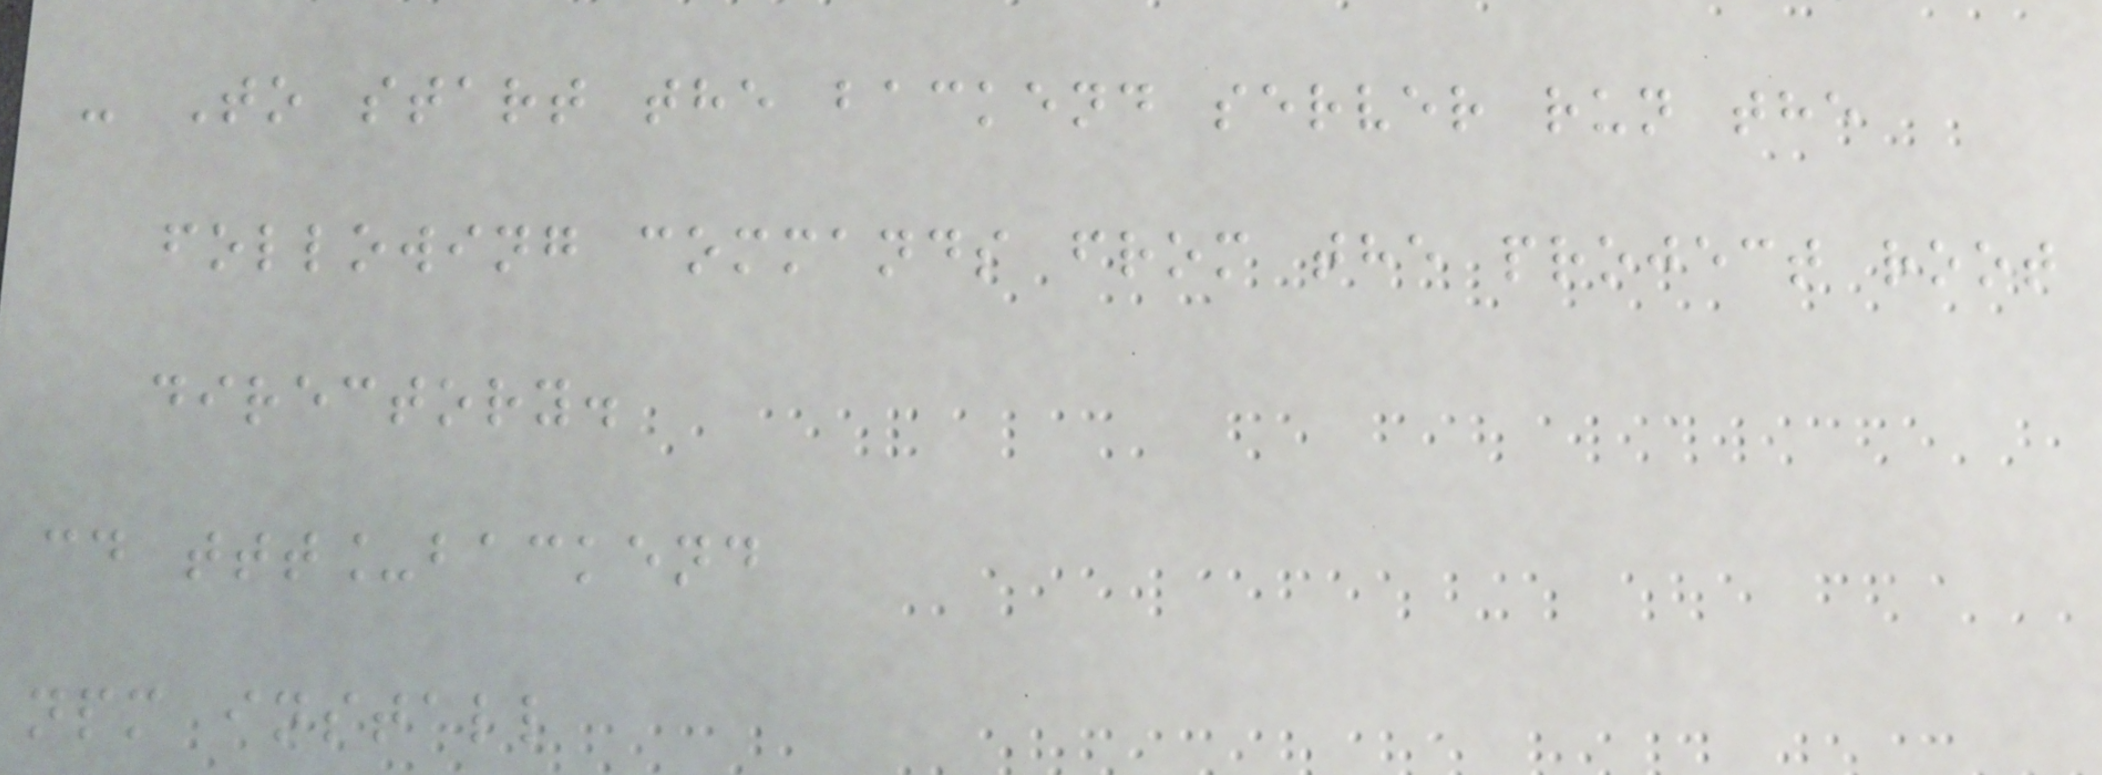- To start the backend server run the
following commands from the project root
directory.
cd ttt_backend
npm install
